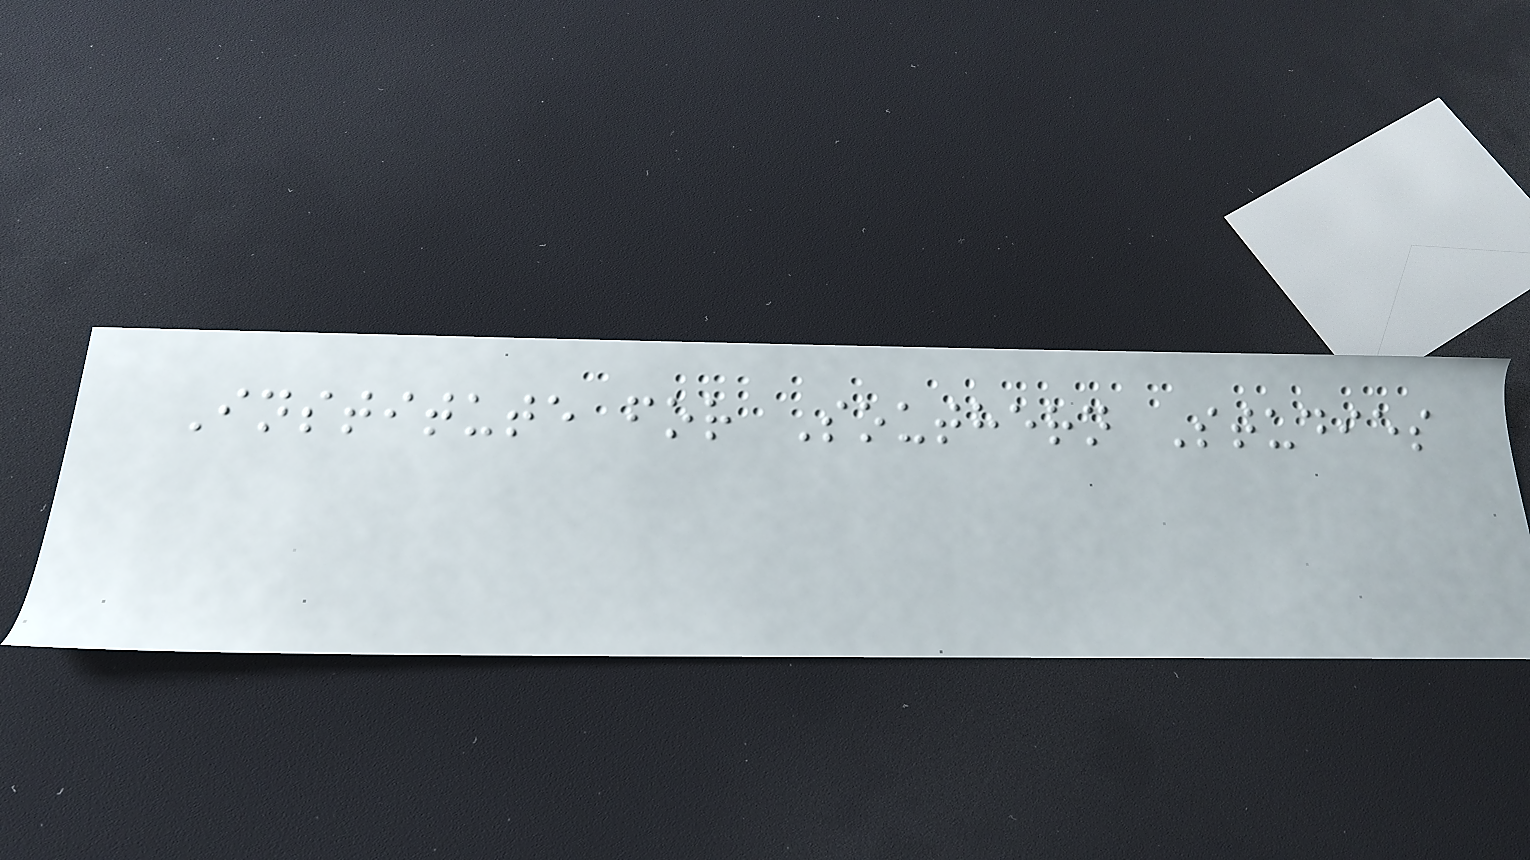Institute for Southern Studies
